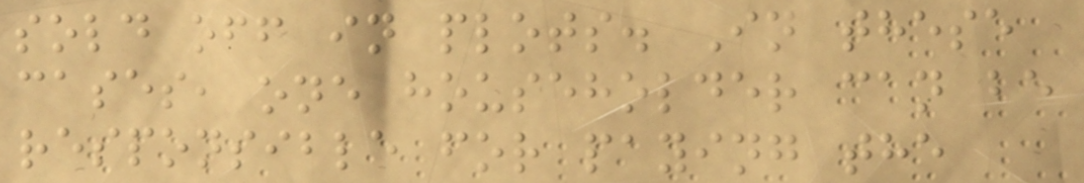sold off in plots. In these
cases, one householder can be
responsible for paying the
